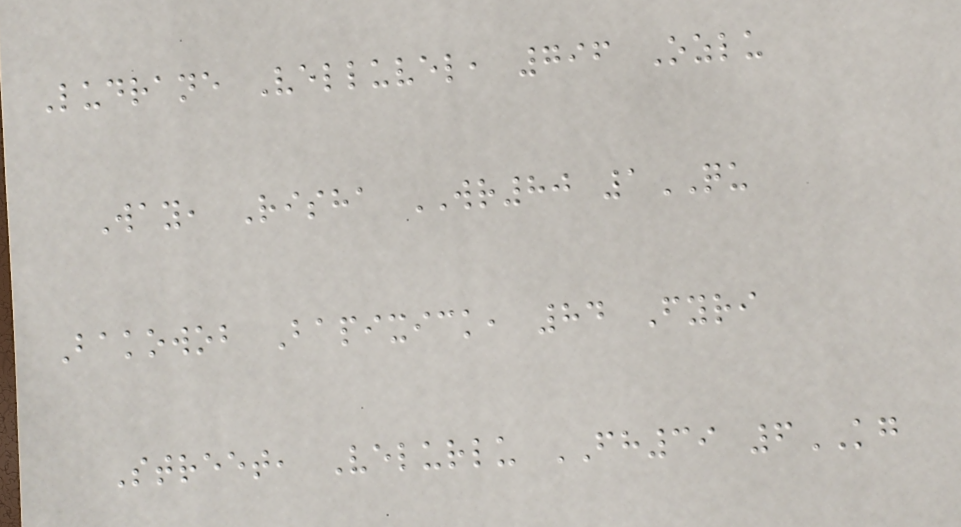Ludrane Velluvel, 796 Ozlu
Way, Risha WR80 1QU
Bakowob Bapixick, 84 Fyri
Street, Velurlu FH39 6KG
